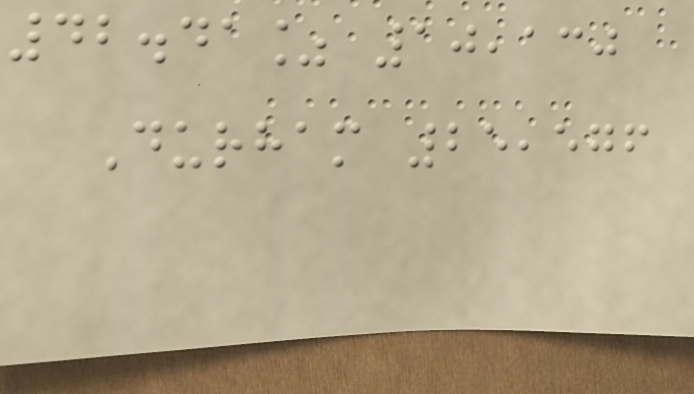42.41% 10,130
Durham 25,576
